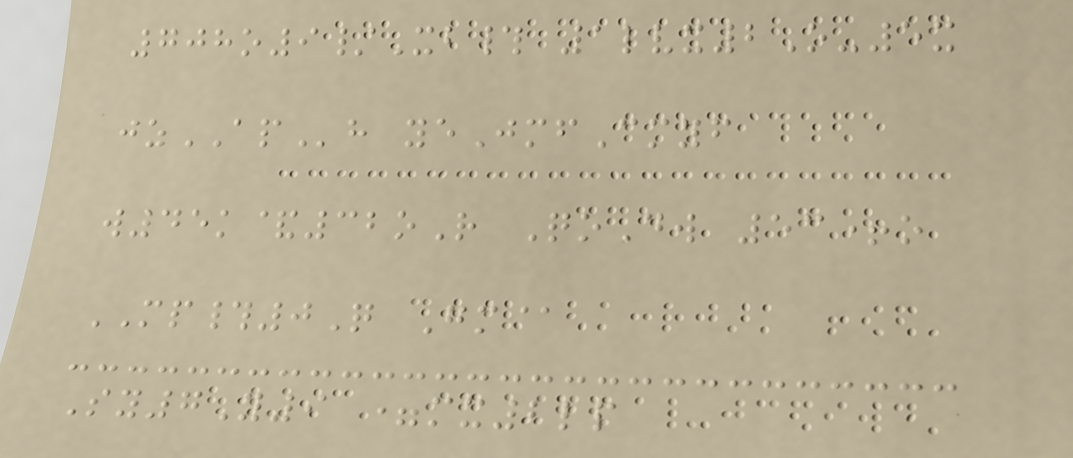708o9/Xb# 1lvx2O-5x
jzAPh yeJmfCmyf
w45k&32oR QoDw 53+o
MP#0Q Gm@
Sy7Y9 =mx2lp
